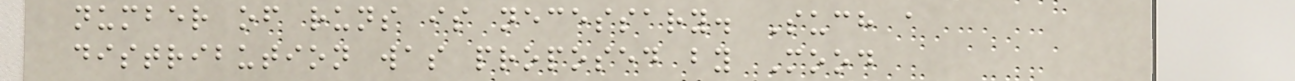number of runs is necessary. Such a
distribution was proposed by Mood
